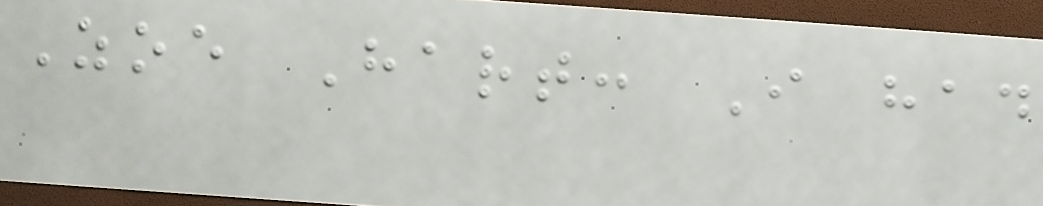Zoe Hart: I had
